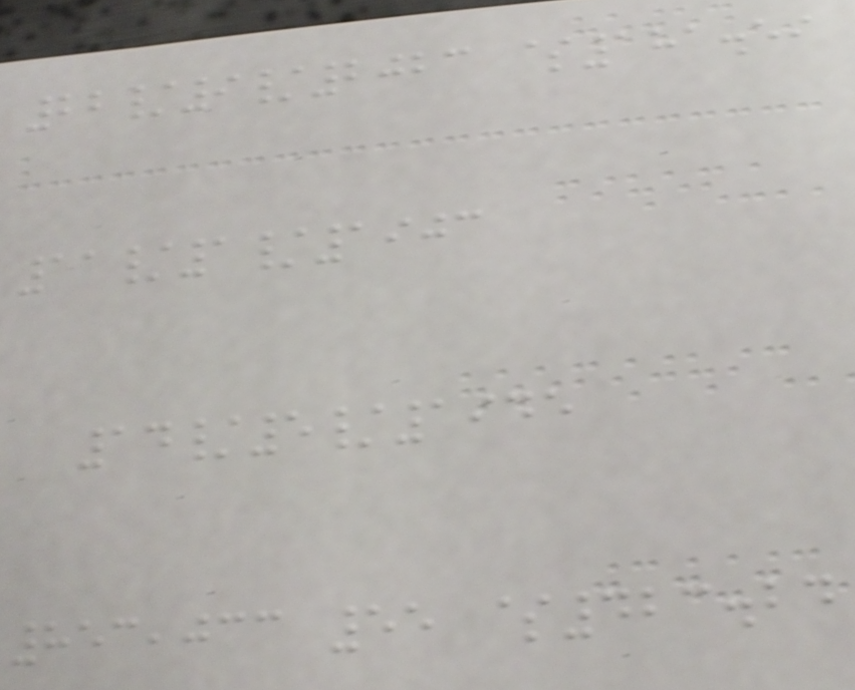22/9/2023 $181.59
11/1/1903
14/5/1945
853,033 55 $423.24
